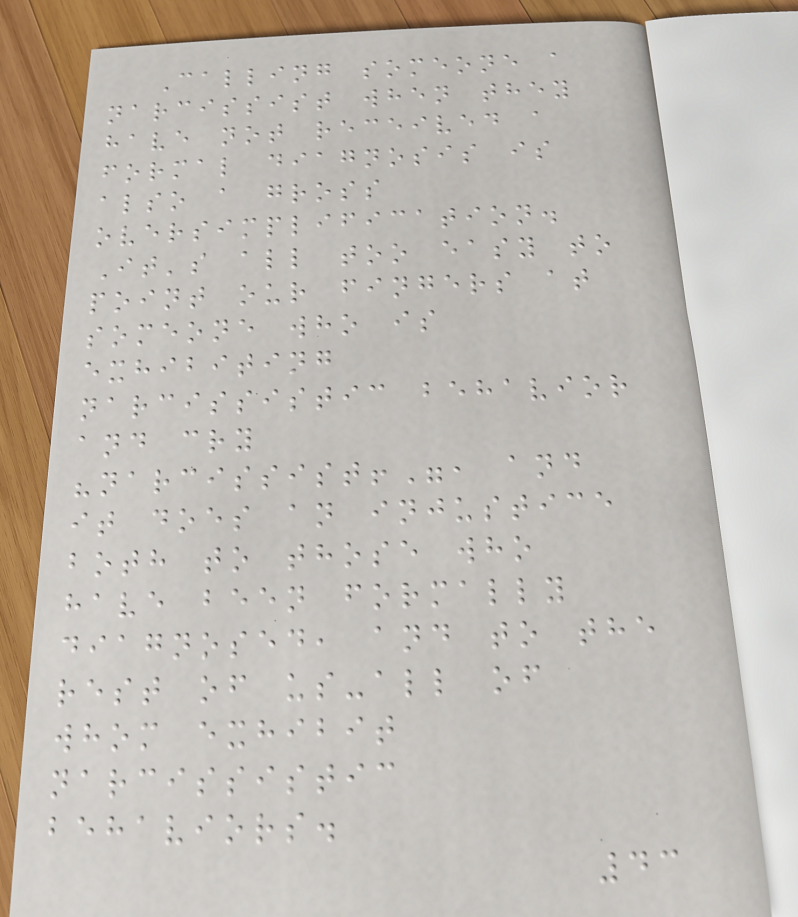Calling someone a
narcissist when they
have not received a
formal diagnosis is
also a gross
oversimplification.
It's all too easy to
point our fingers at
someone who is
exhibiting
narcissistic behavior
and cry
"narcissist!", and
it does an injustice
both to those who
have been formally
diagnosed, and to the
rest of us-all of
whom exhibit
narcissistic
behaviors.
43
